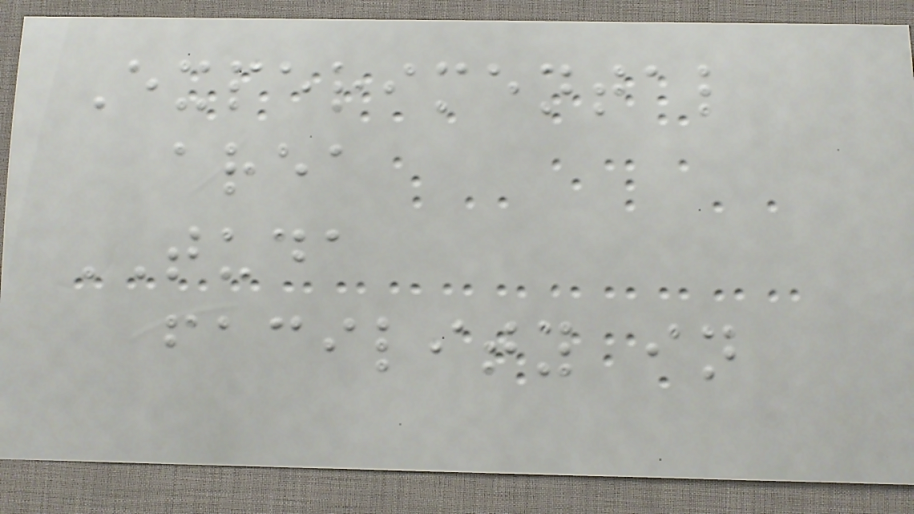Experimental
area
TUDA
facility in
